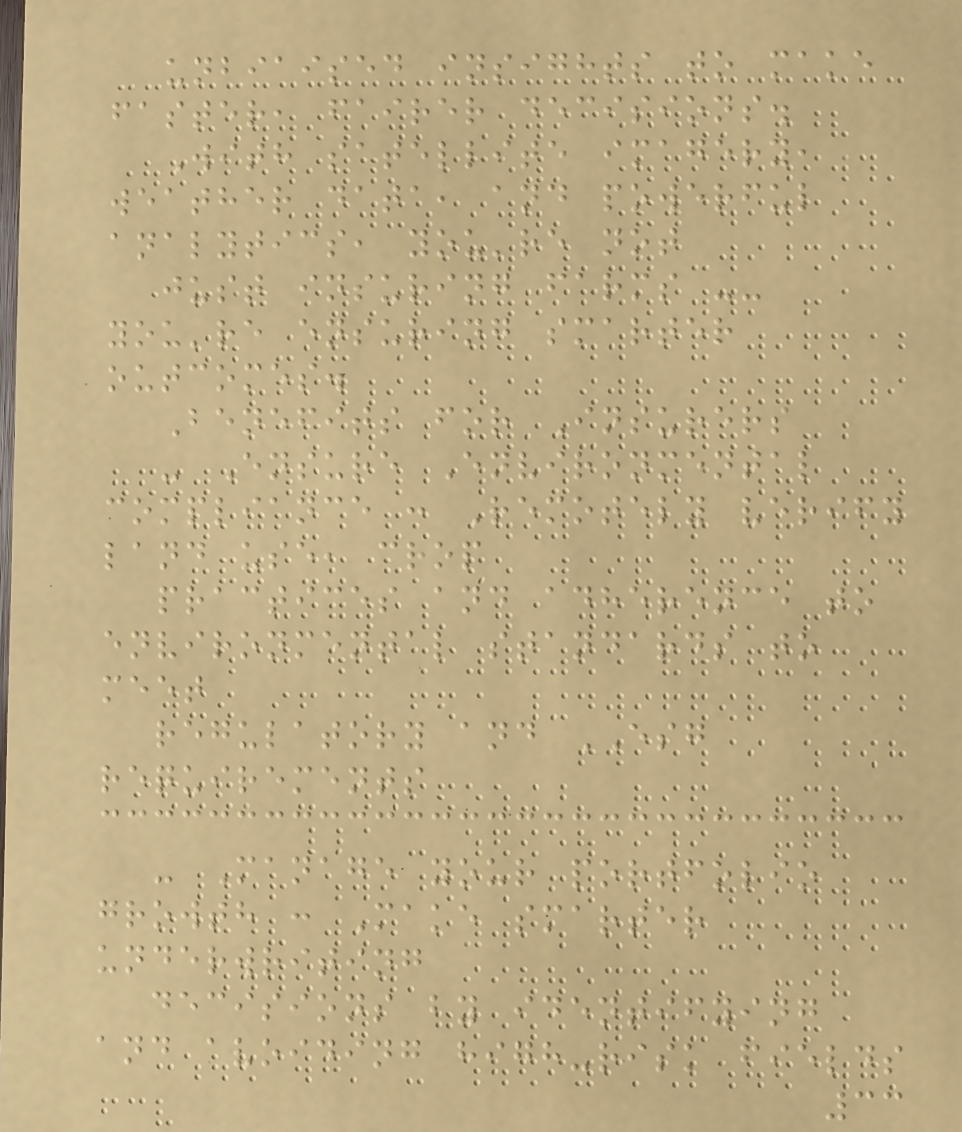unbiaised insights to make
faster, fairer decisions.
With satellite imagery,
weather data, and powerful
analytics, you're not
just insuring farms --
you're ensuring smarter
outcomes.
Benefits for Insurers
- Ensure Environmental
compliance : Remotely verify
land use, crop
practices and adherence to
environmental standards to
meet
regulatory and ESG
requirements
- Manage your portfolio
growth : Make smarter
underwriting
decisions by identifying
and avoiding high-risk fields
33
